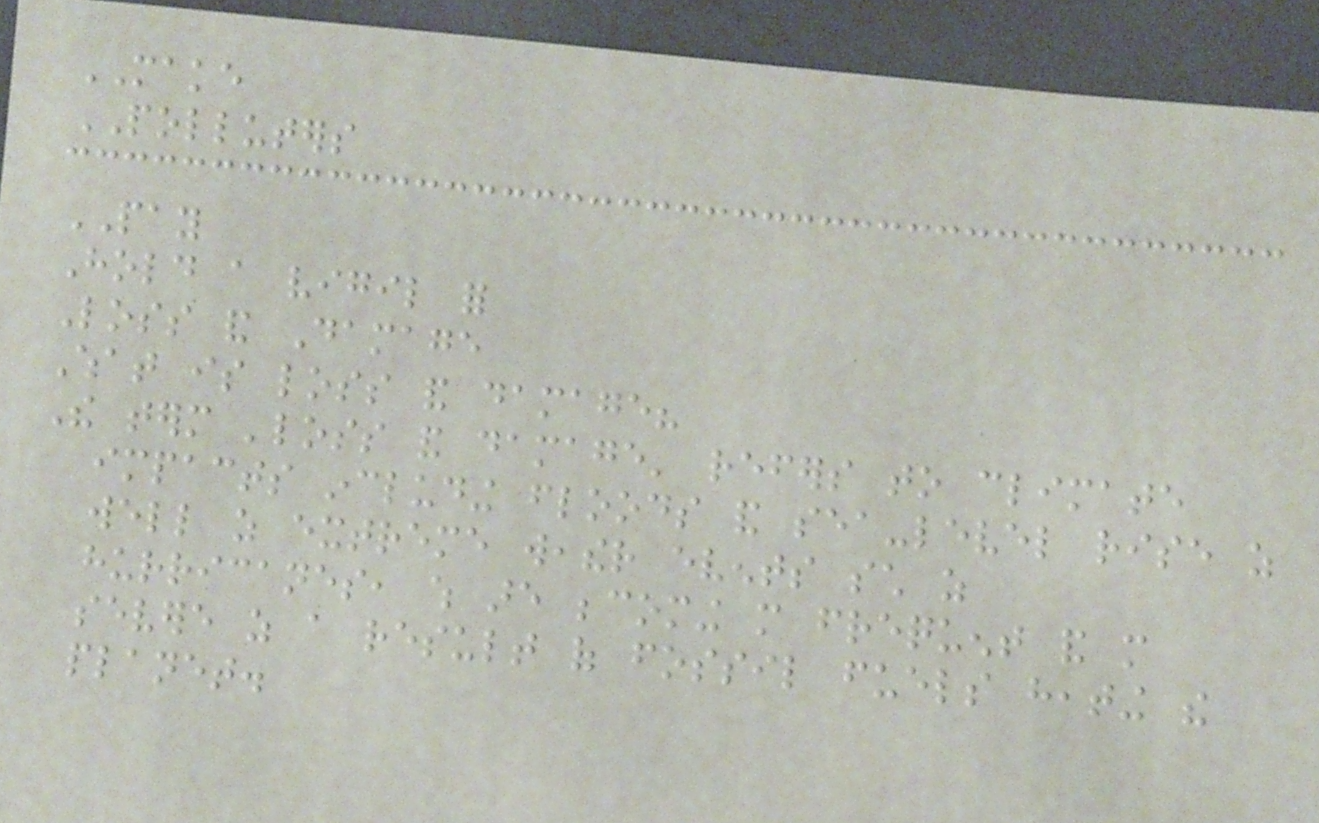MAKE
POLLUTERS
PAY
Hold a vigil for
Loss and Damage
What is loss and damage?
The term 'loss and damage' refers to climate
impacts including floods and sea-level rise as
well as extreme weather events such as
hurricanes, which are becoming more frequent and more
severe as a result of fossil fuels heating the
planet.
